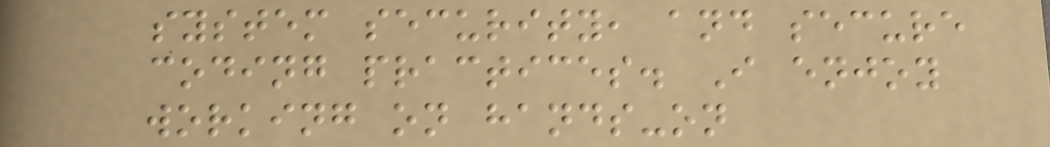system security, and secure
coding practices. I enjoy
working on hands-on
